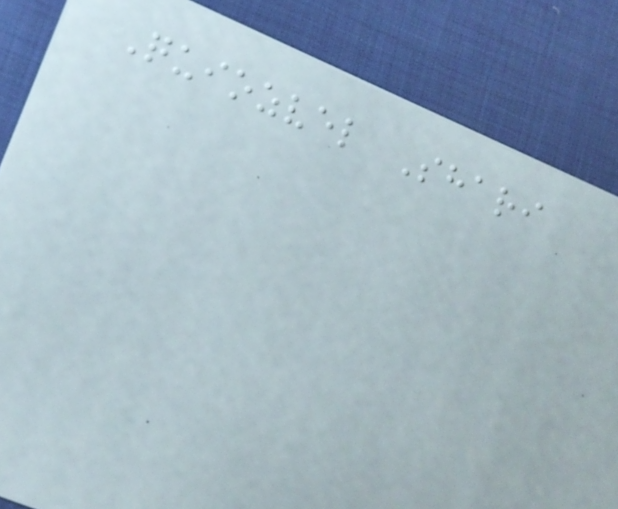Quiozvel Shari
